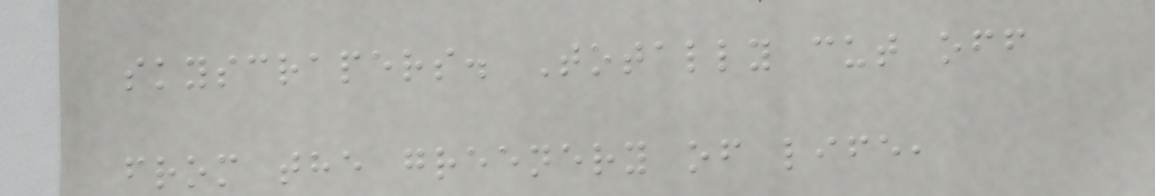skyscrapers. Totally cut off
from the greenery of life,
